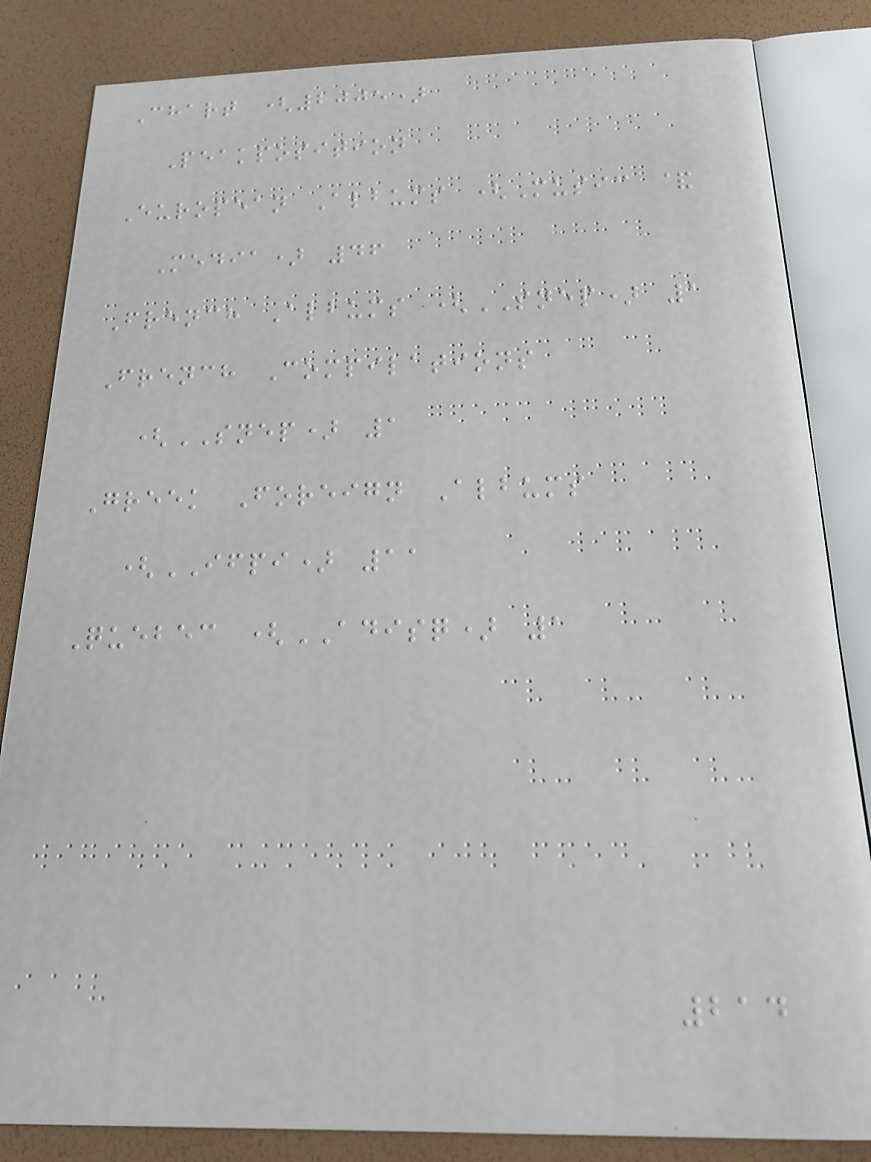Chart (2005)
Peakposition
European Albums (Music &
Media) 46
French Albums (SNEP) 1
French Compilations
(SNEP) 1
Greek Foreign Albums
(IFPI) 11
Quebec (ADISQ) 1
214
